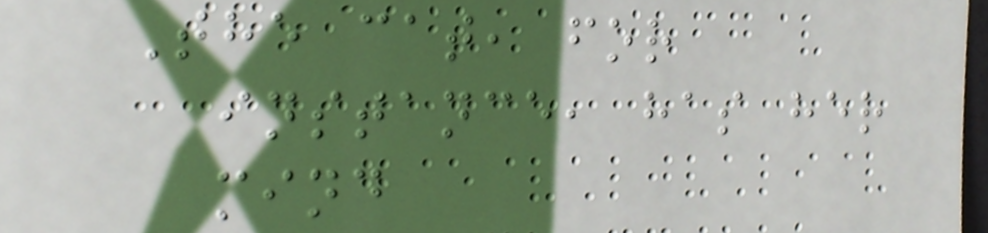The cat, for
instance, has her
mind
